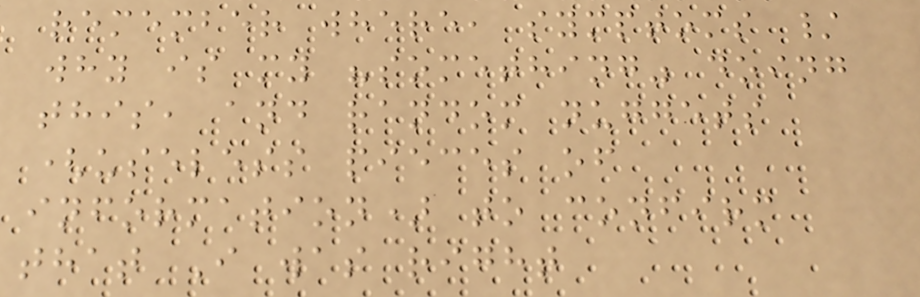remember where, symptoms /
why is my "something" doing
this, and random nuggets
(useless pieces of
information) to confirm
that I was right
